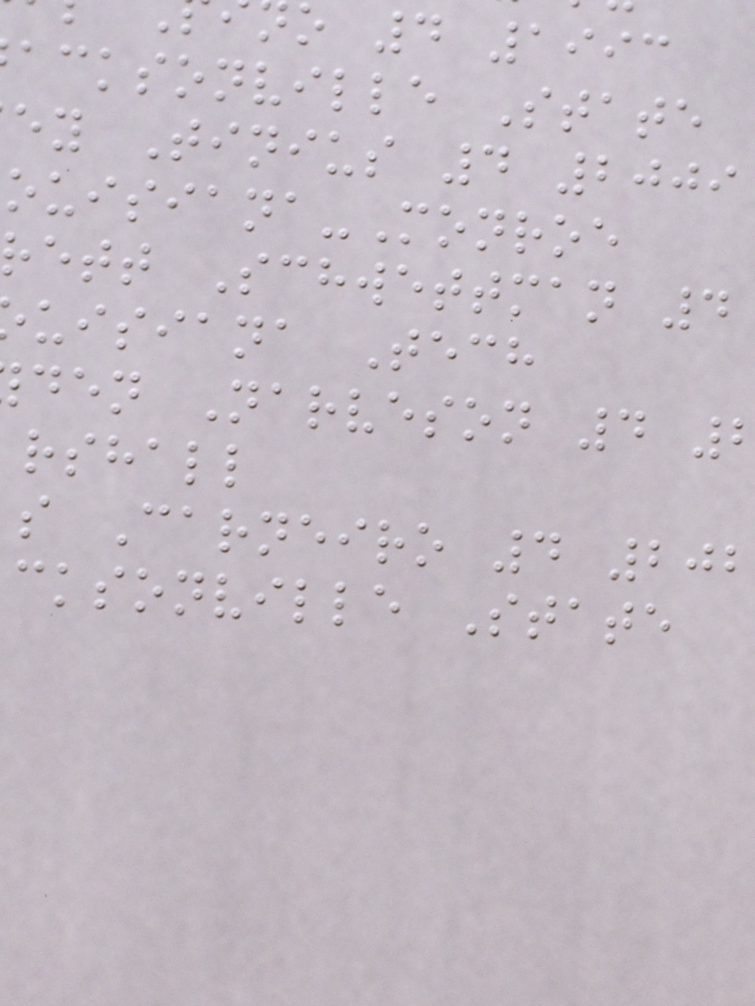o 4 1993
acksonville State
ey Tinius 4 2009
ouisiana-Monroe
ett Schwettman 4
uisiana Tech
den Narveson 4
rshall
s Carneiro 4 202
cksonville State
